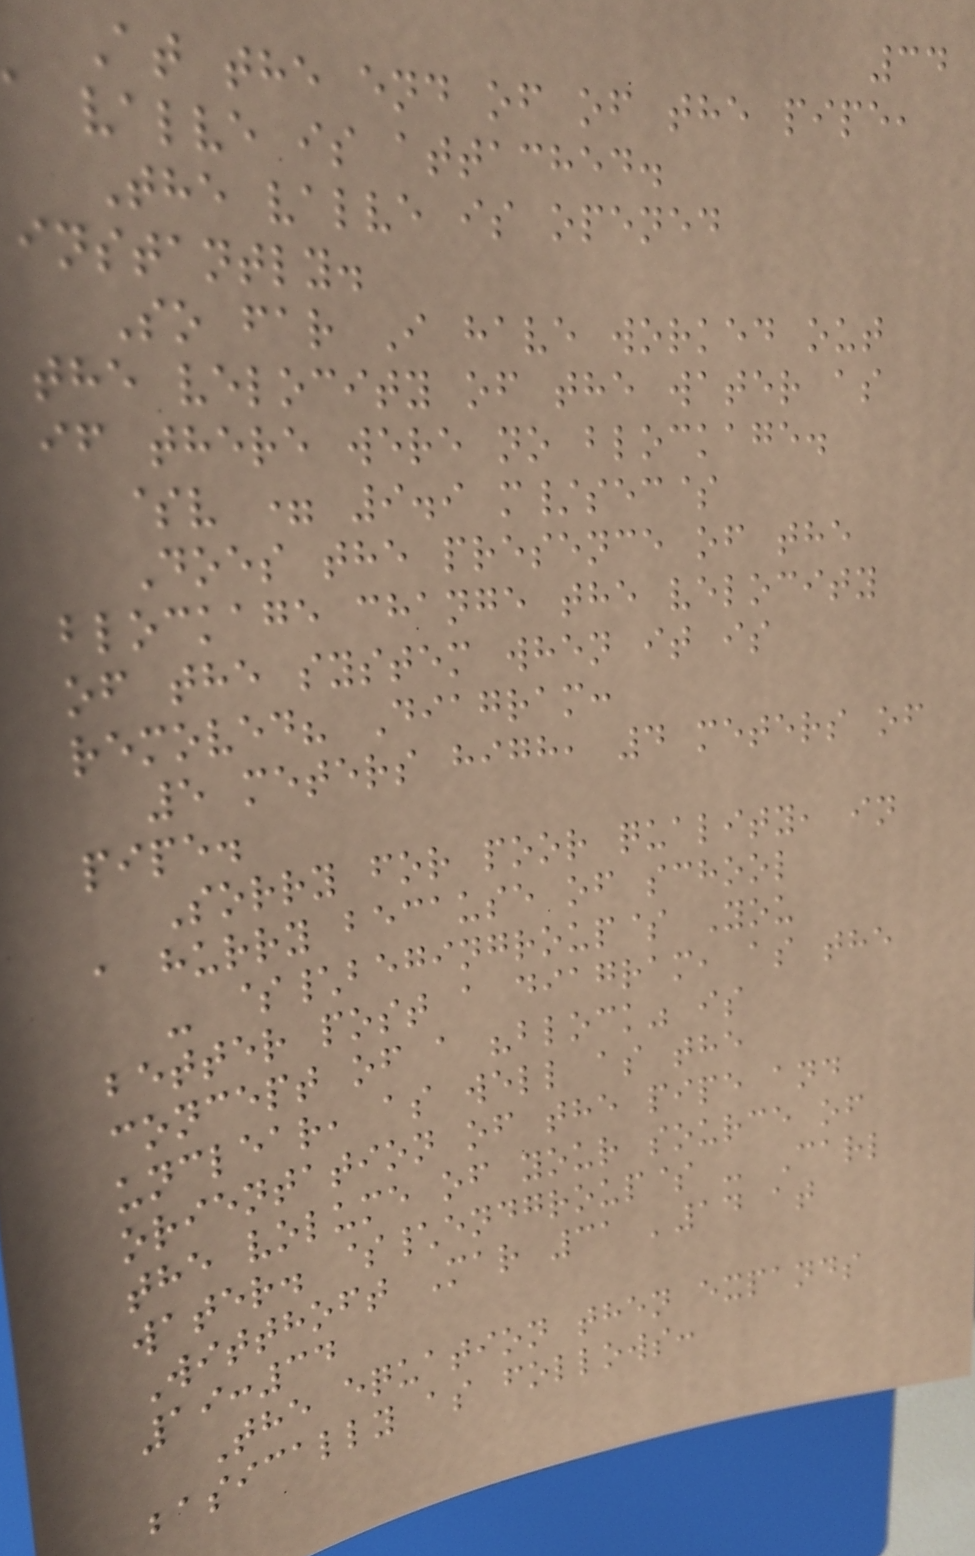34
At the end of of the pipe,
a valve is attached.
The valve is opened
instantly.
So far I have worked out
the velocity of the water as
if there were no blockage.
$v = 9.9 m/sec$
Does the presence of the
blockage change the velocity
of the system when it is
removed? Diagram:
5 meters high, 4 meters of
pipe.
Sorry for poor quality, in
a hurry because of school
- $\begingroup$ You
better post a diagram, as the
concept of a "block" is
unclear, as well as the
orientation of the pipe and
the volume of your source of
water. $\endgroup$ - Carl
Witthoft Mar 31 '14 at
19:34
The equation then expands
basically as follows:
